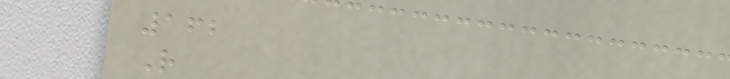162
R
